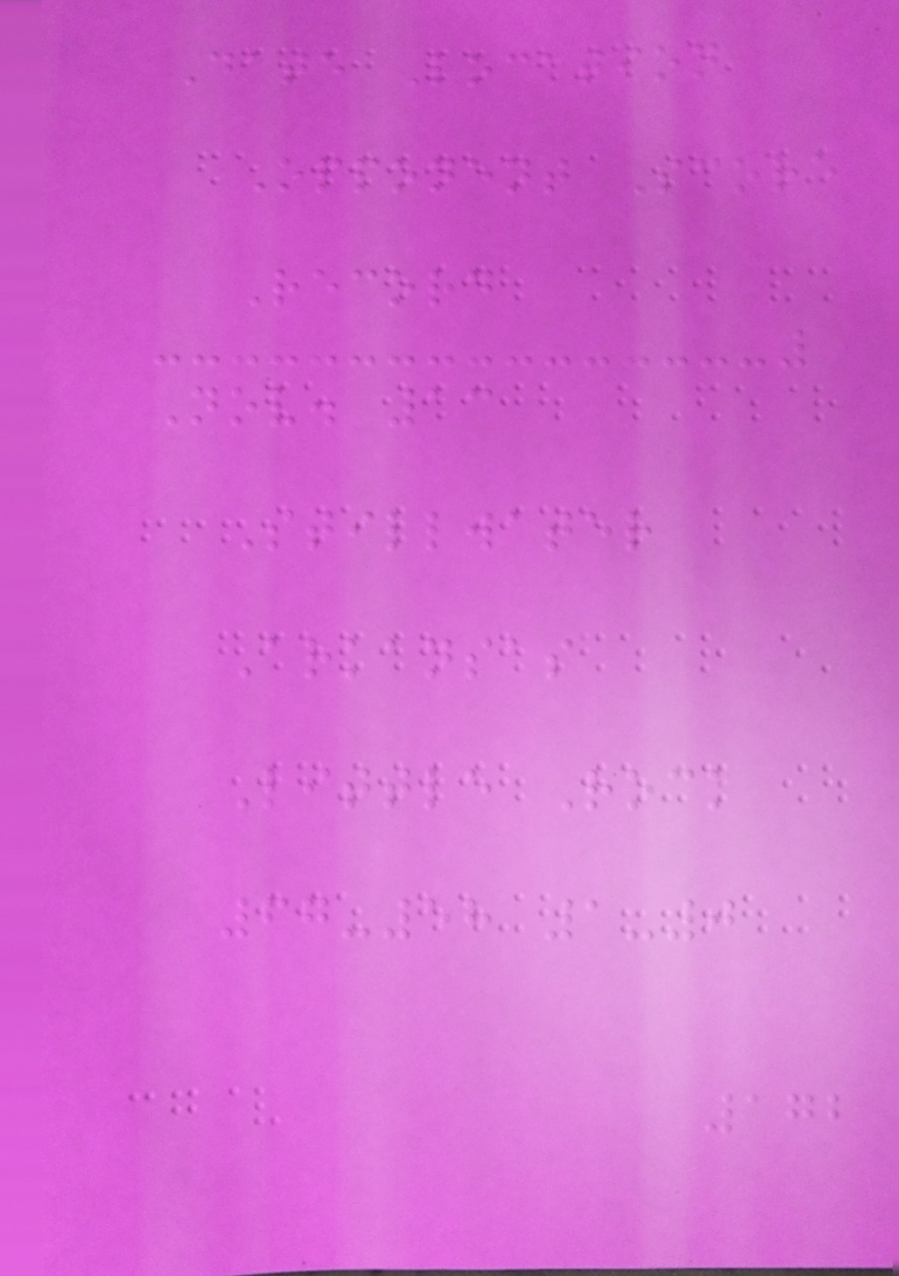Date Location
Opponent Score
Record
Nov. 13
Stillwater
Arkansas
Little Rock
67-58 1-0
172
